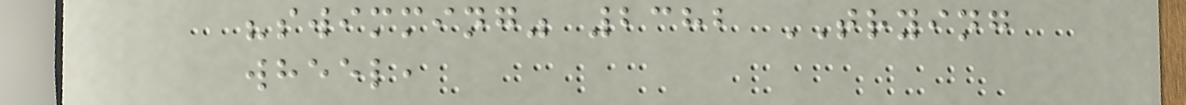"swimming" 2382 TRYING
wheel,
